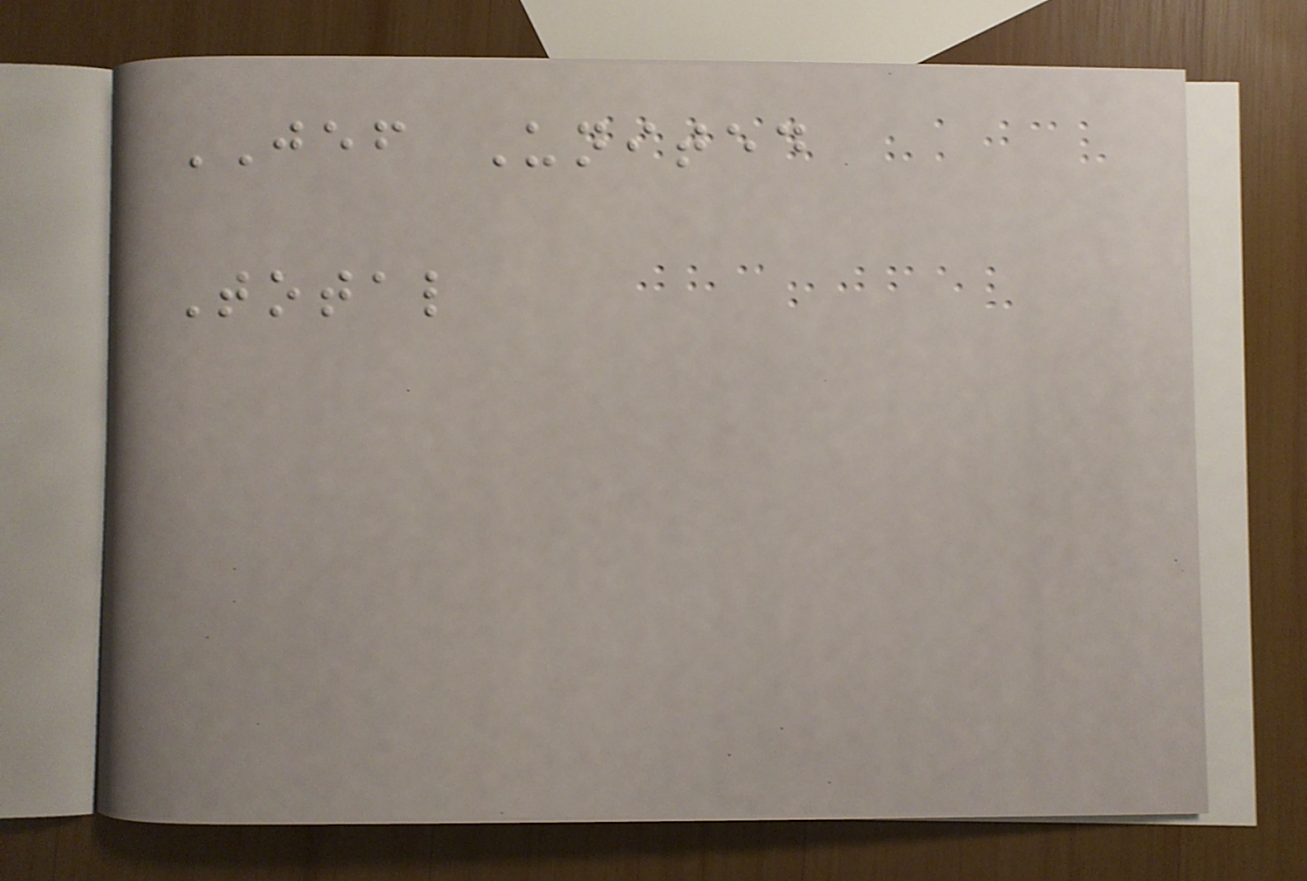JEF United
Total
